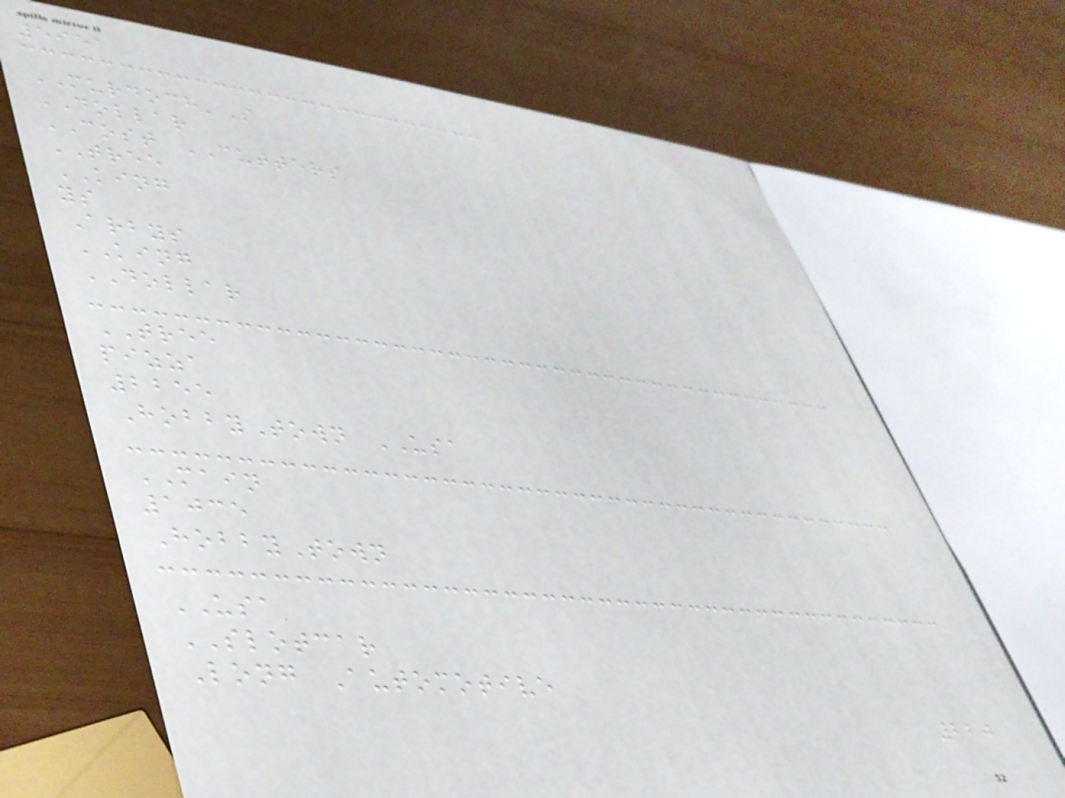5951
MURDOCH'S
DOLLAR
COST CUTTERS
TREE
KING
ys
Arbys
KING
DOLLAR
TREE
pizza
2255
HobbyTown USA
MAIN
1035
HobbyTown
USA
SLOTCAR
Long Automotive
220
